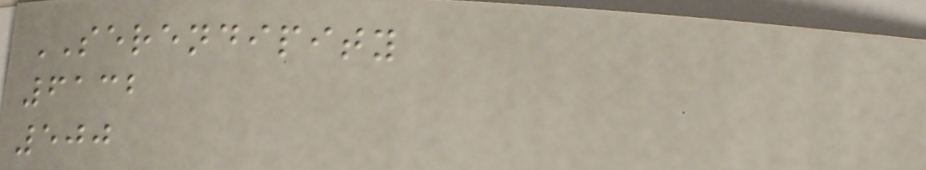SERENDIPITY
6132
500
